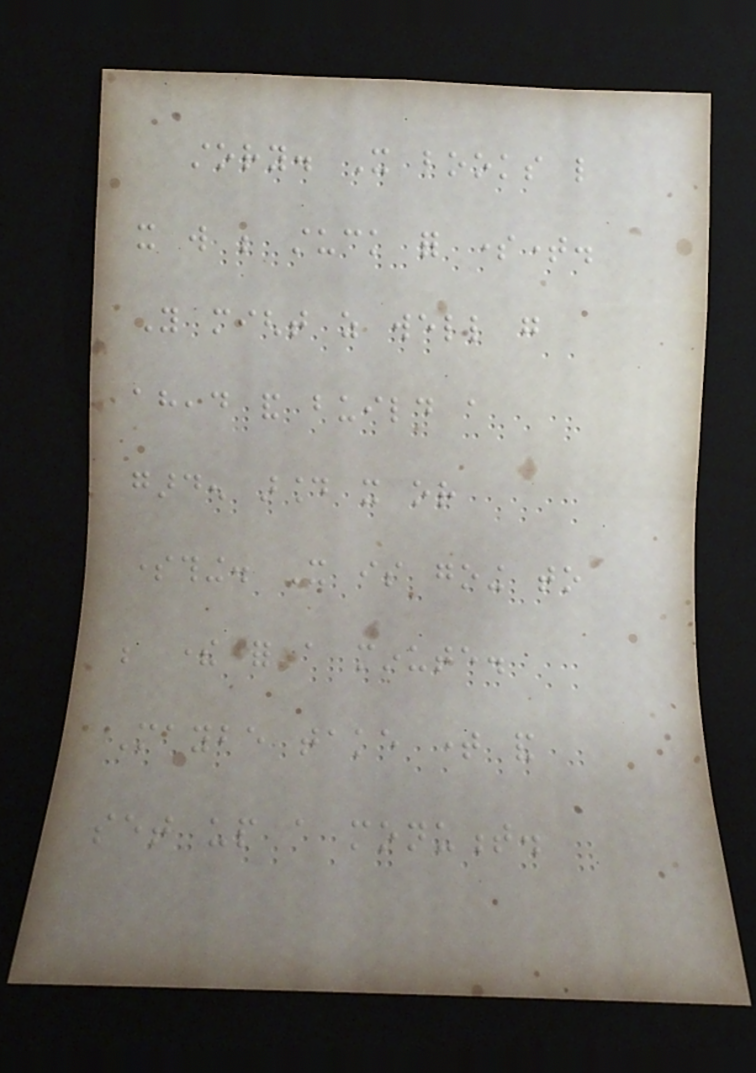story. It looks like
it will be stuck for sometime.
You might as well go
ahead and build a
garden around it or
something. It is going to
be there for a minute.
Maybe take time and
set up a monument.
